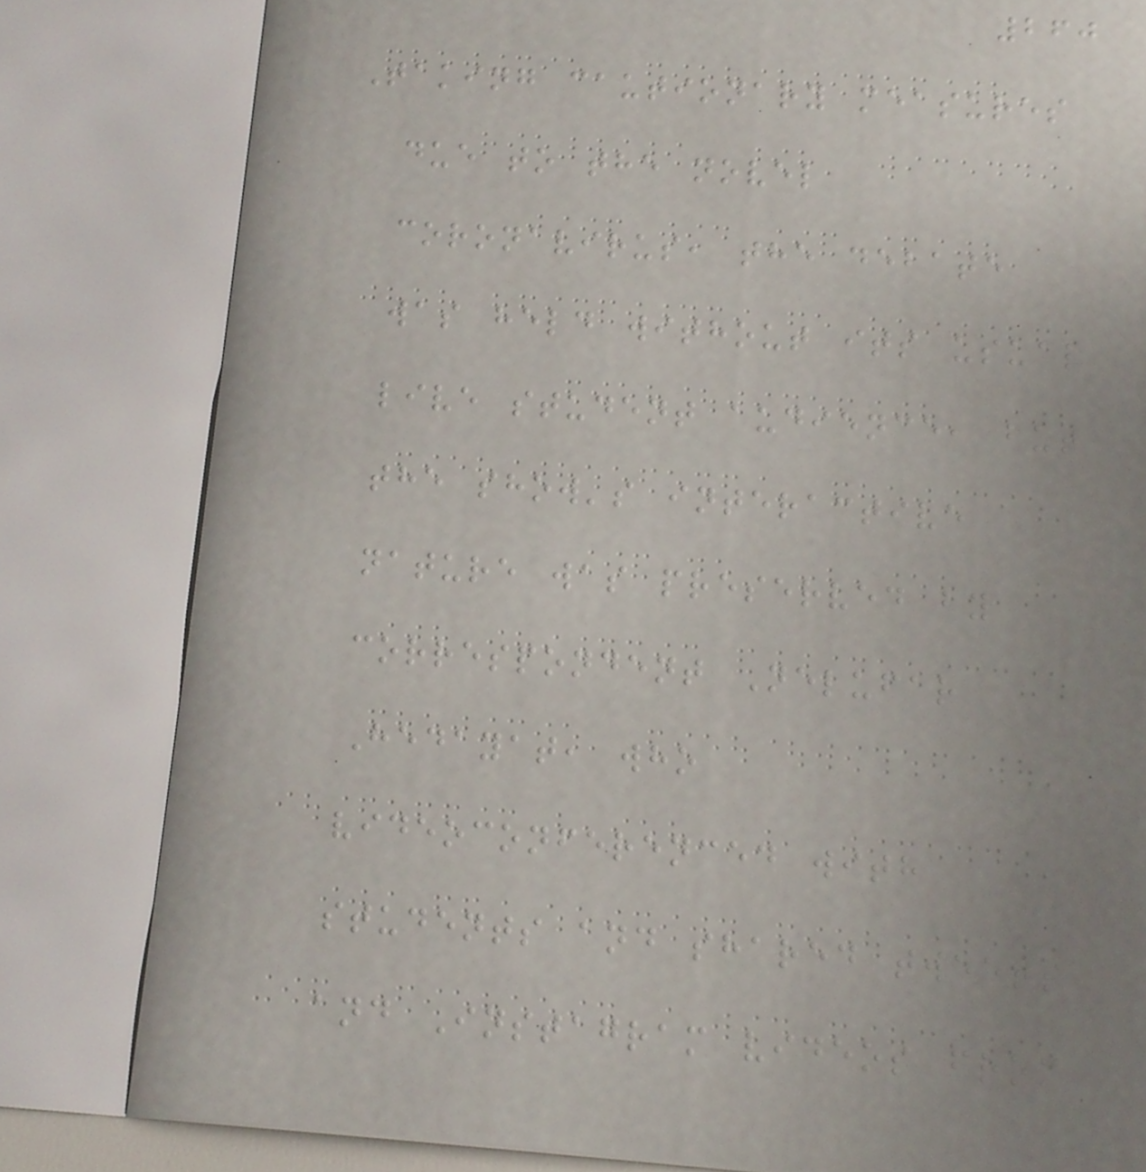260
Taking cautionary measures
due to the novel
coronavirus, the debate
was held without its usual
live student audience, but
the show's interactive
nature was preserved by
correspondent Nelufar
Hedayat, who
videoconferenced with
students and shared tweets
and Instagram videos from
